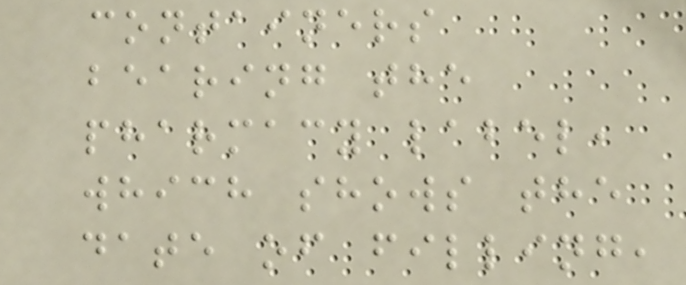containers
bearing the
pharmacy label,
which shows the
date of filling,
